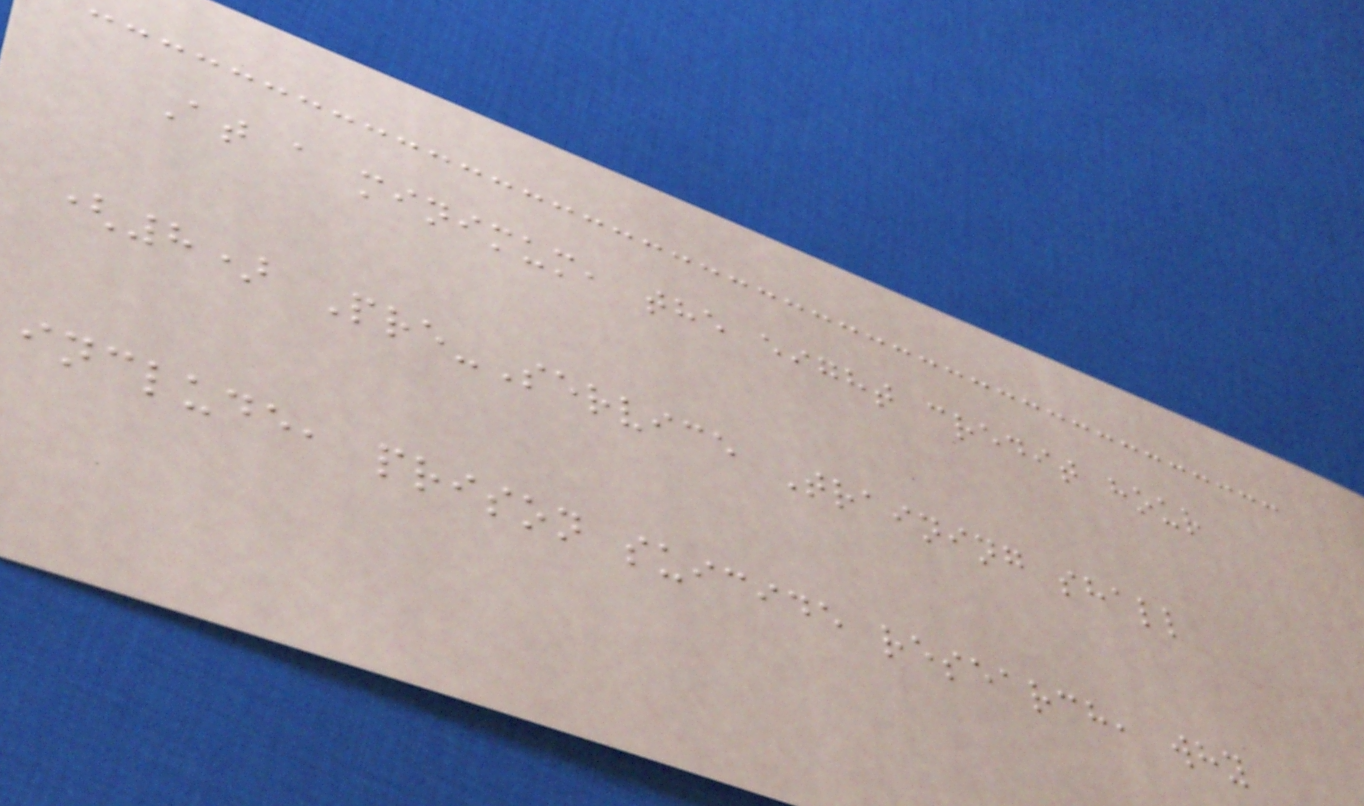At a minimum, the eight credit hour
(8) Pre-Service Training shall
include, prison suicide research, why
